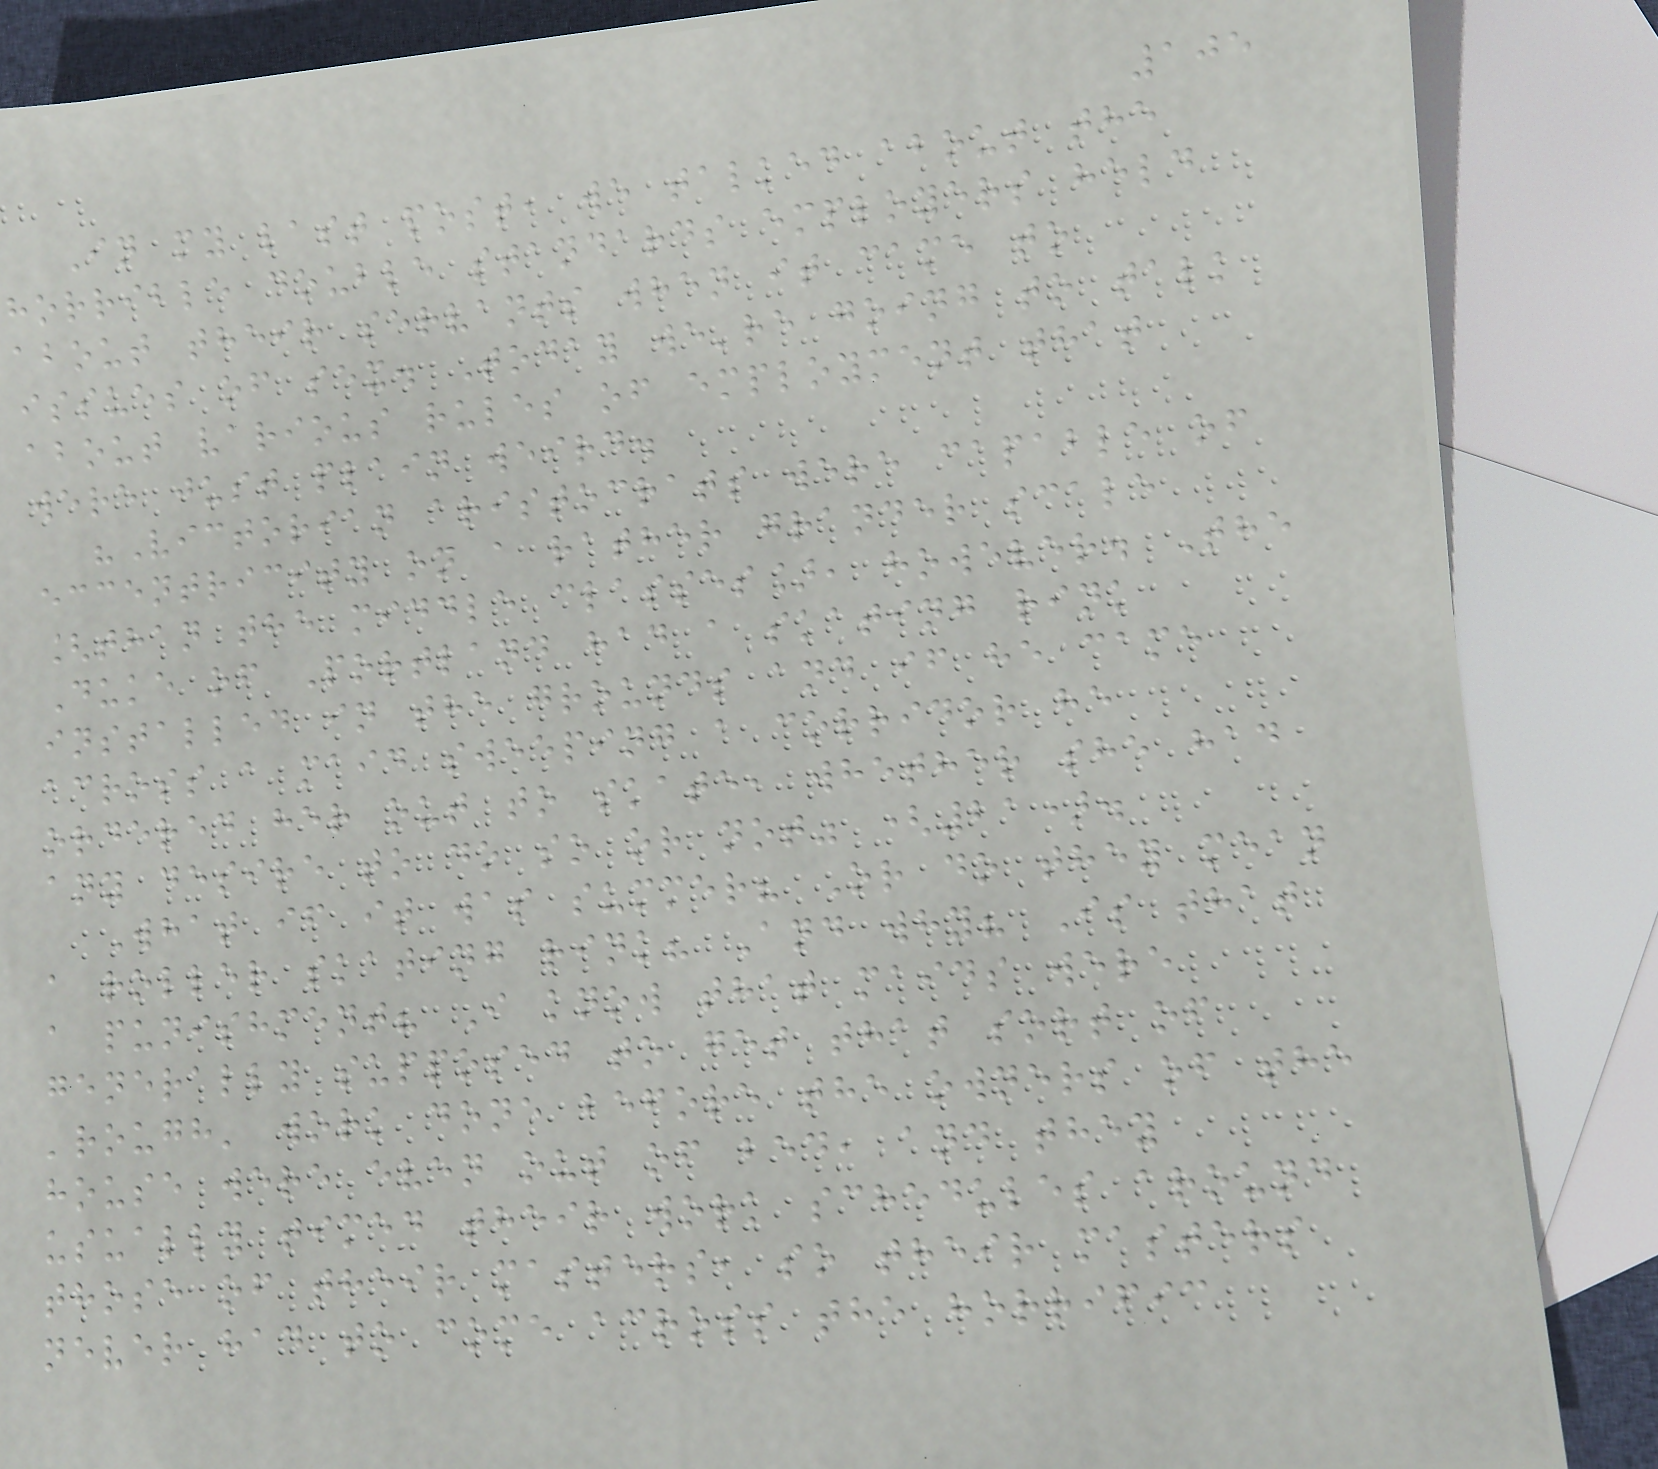105
In my last post, we talked about the
horrible double standards employers held
about their servants when it came to
issues of sex. Today we're going to talk
about various rules of employment that
were just plain weird.
"Victorian aristocrats were capable of
eccentricity on a rather grander scale
[than the middle classes], however. The
Duke of Portland had a skating rink
installed in the grounds and if he came
across a maid sweeping a corridor he
ordered her out to skate, whether she had
any desire to do so or not" (21).
What if it was summer? Or do they mean
a roller skating rink? And why? Is that
a punishment? I know that maids were
generally supposed to get that sort of
'rough' work done before the owners of the
house were even out of bed, and they
usually timed their work schedules around
those of their masters, so their masters
never had to come across the horrific
